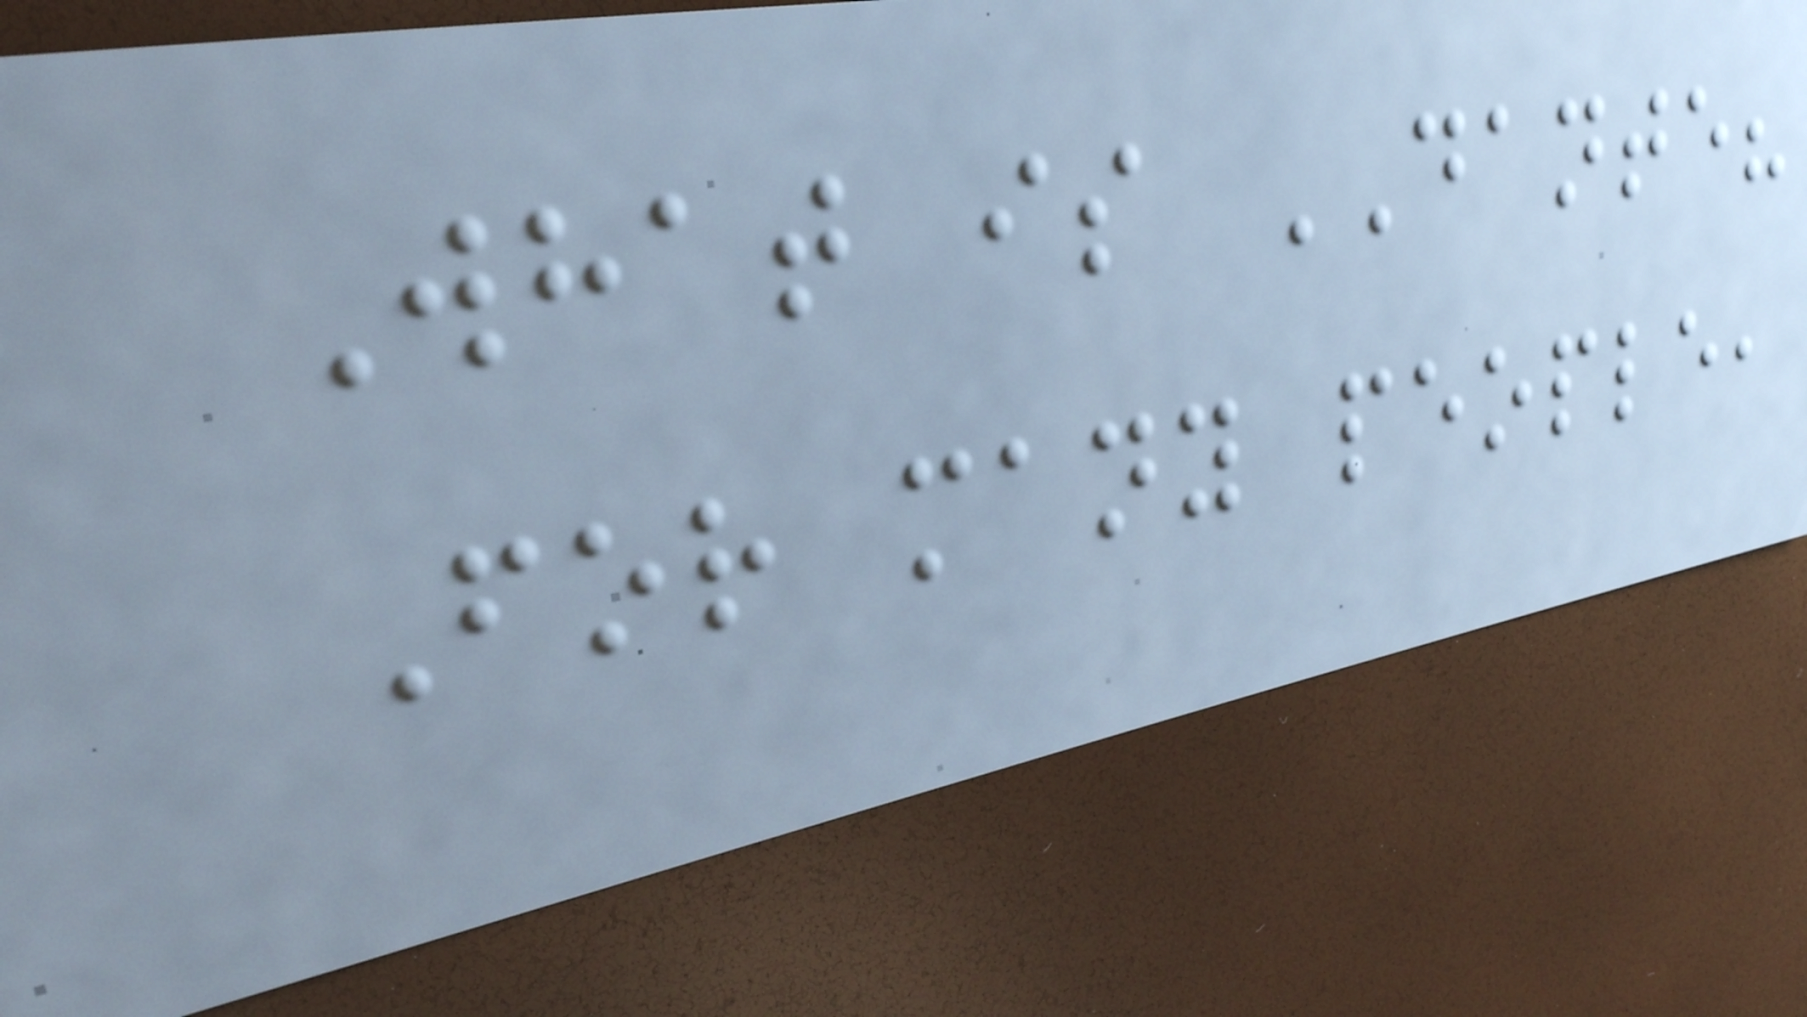What is DANTE?
For many people,
